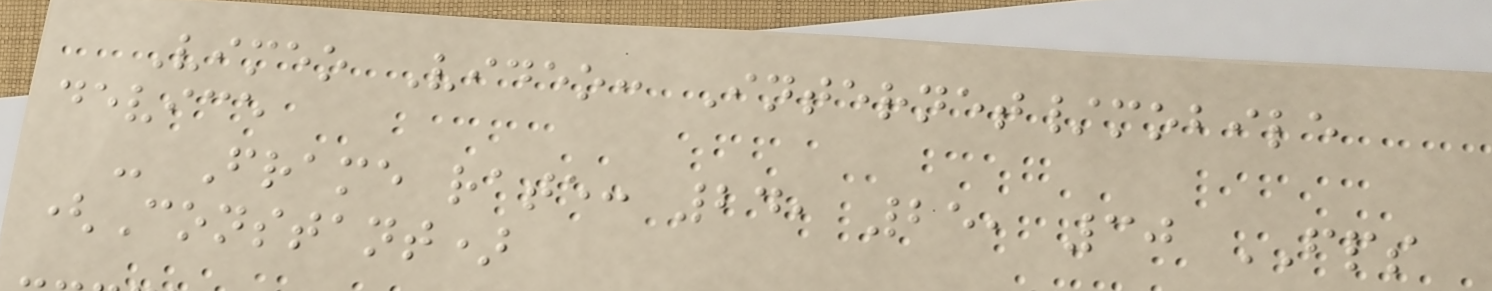Vimeo Video: Internet/mobile
device
- Frame rate: 24, 25, 30 FPS
(Constant)
